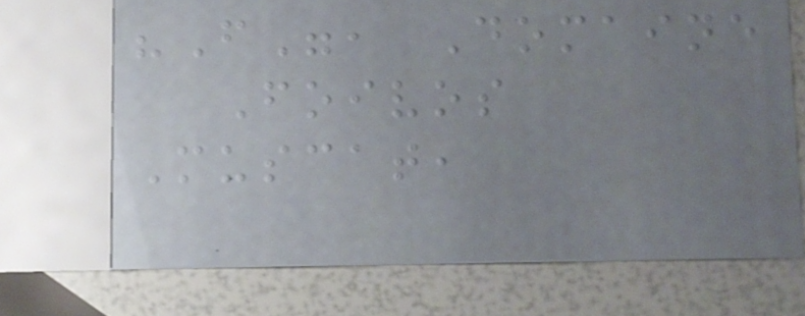"F", Domaine
Foivos
Muscat,
